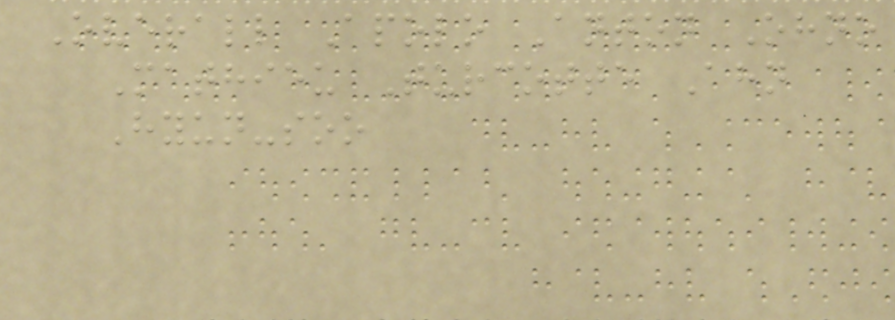Overall Apolo Anton Ohno
Mathieu Turcotte Ahn
Hyun-soo
